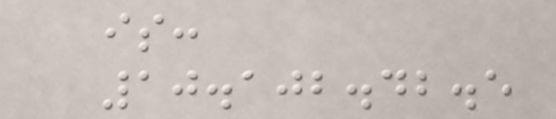is:
10.102.42.5
